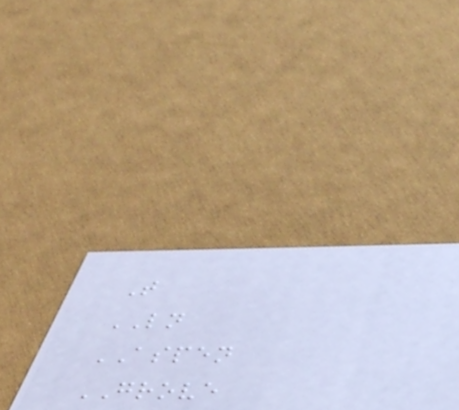T
LN
ASPEN
GROVE
